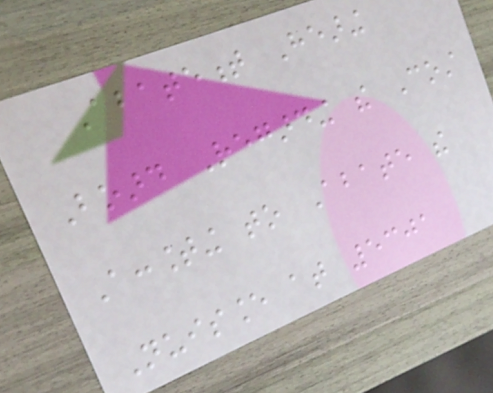Abatement Hearing
Board Regarding the Cost
Accounting to Abate the
Nuisance at 5301
